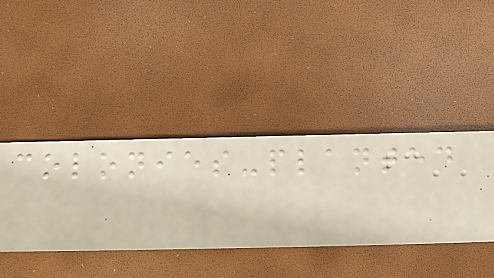colonies-planted
